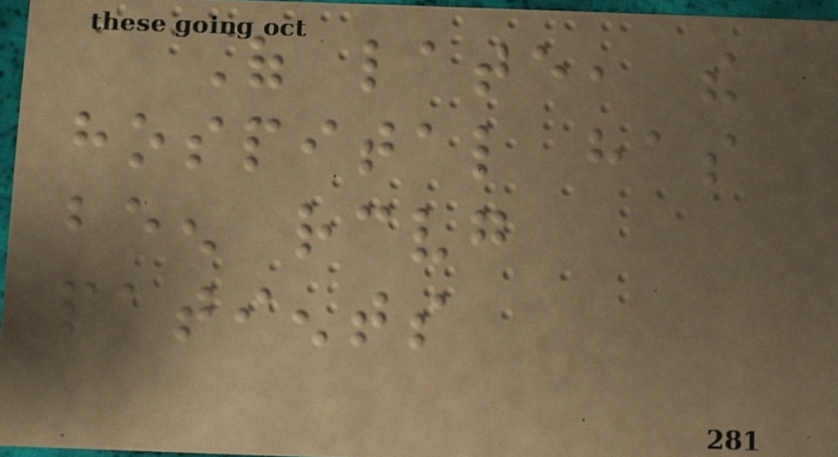Of late, the
hospital has
been receiving
patients
